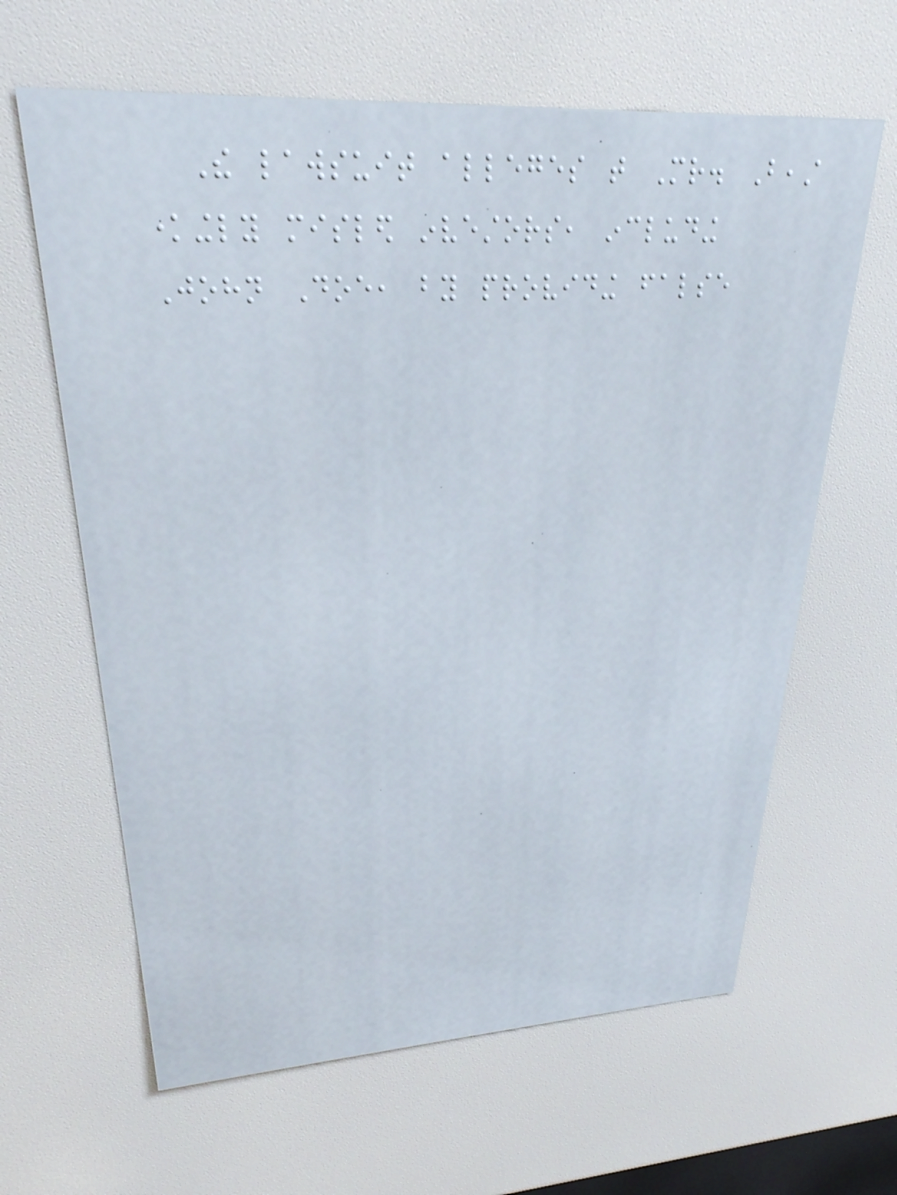The lawsuit alleges that Mr. Beast
knowingly misled investors, including
John Doe, by providing false
